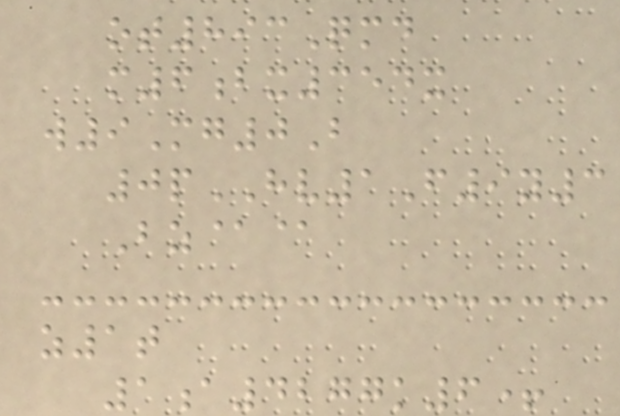ot893Qmd
m6bx354x
w9Mg0B
0pHV1F9y3
Bz@@
z1t
1a4277k6+
